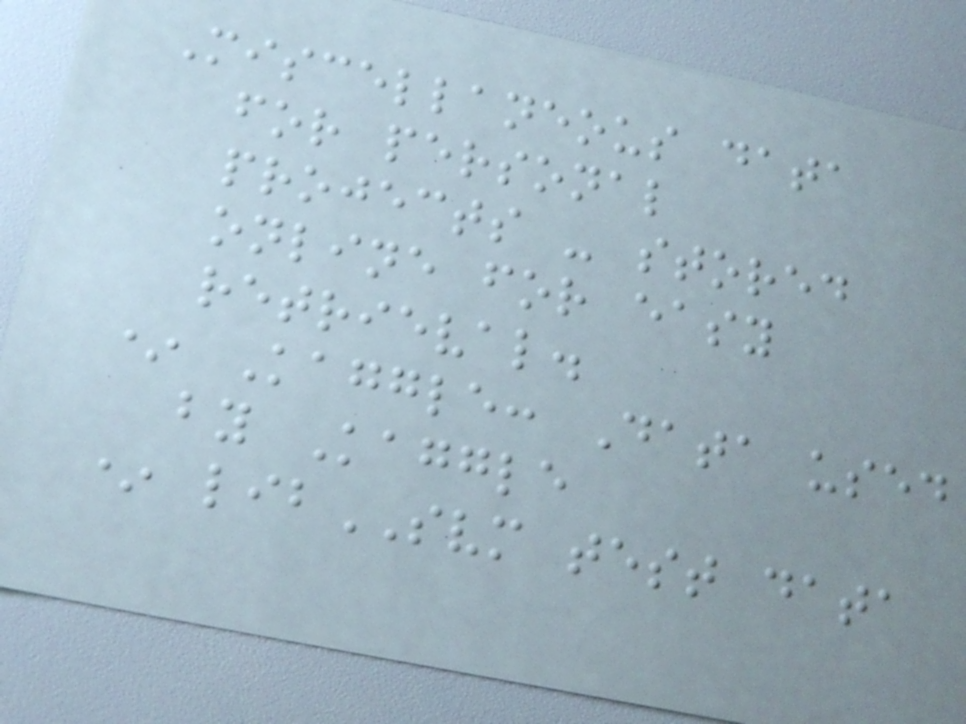Miscellaneous data
for personal
projects - stored
online for easy
retrieval.
* Kaggle: Data used
by Kaggle
* libSVM test data
